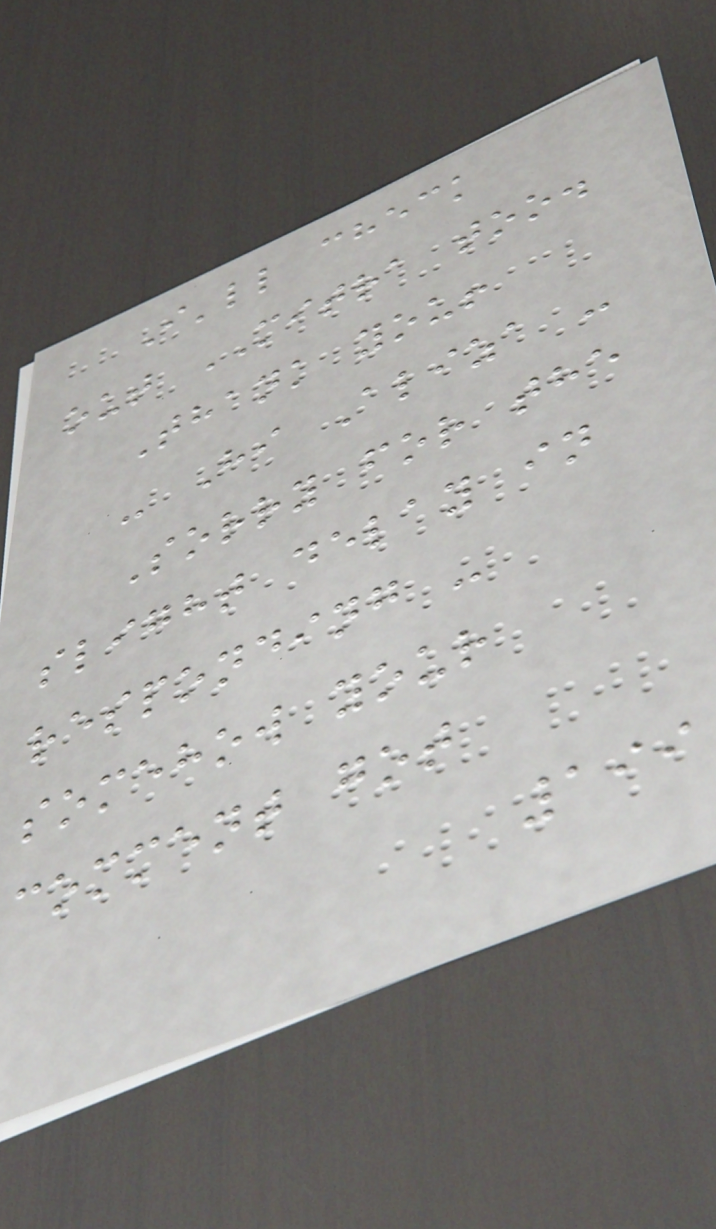I'll check
out MITRA too.
Thank you!
- Hi Aliza -
Sorry for the
slight delay in
responding -
somehow your
comment got
199
